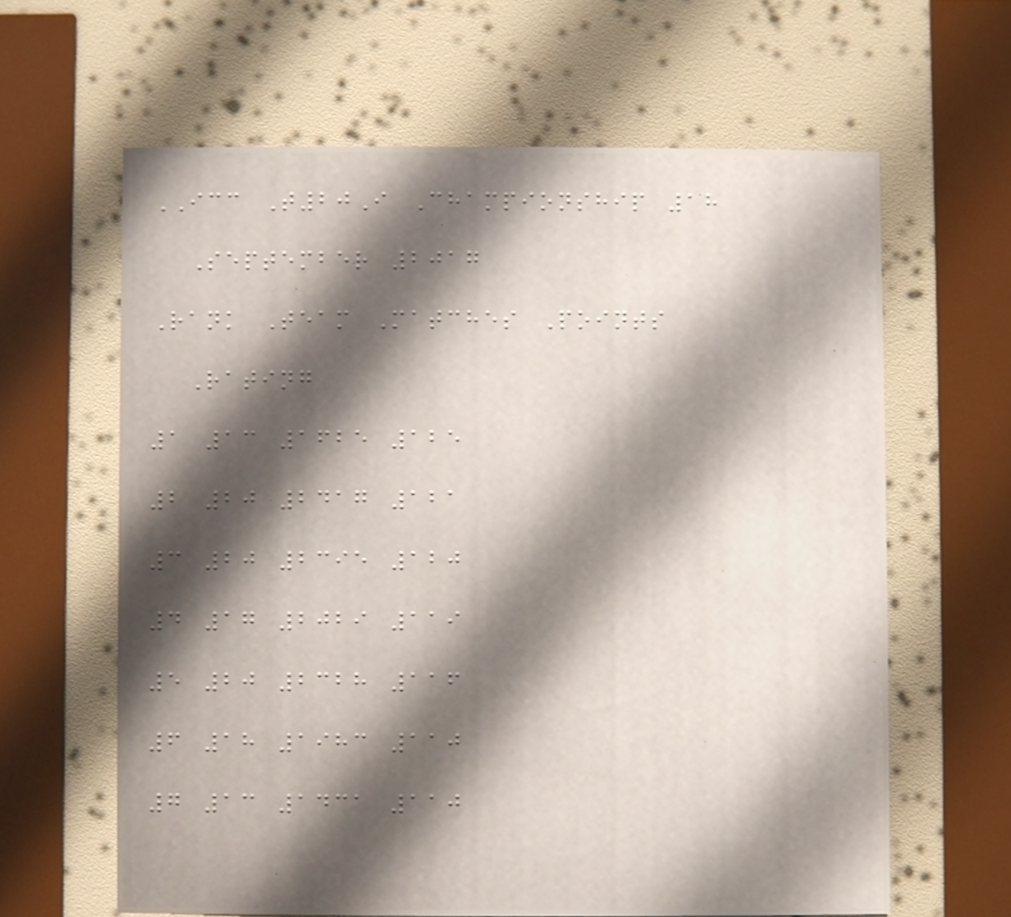ICC T20I Championship 18
September 2017
Rank Team Matches Points
Rating
1 13 1625 125
2 20 2417 121
3 20 2395 120
4 17 2029 119
5 20 2328 116
6 18 1983 110
7 13 1431 110
